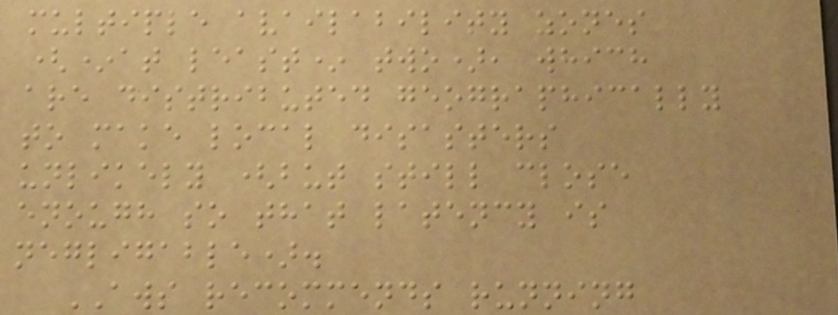multiple availability zones
(*at least* two), which
are distributed geographically
to make local disasters
unlikely (but still close
enough so that latency is
negligable).
AWS recommends running
